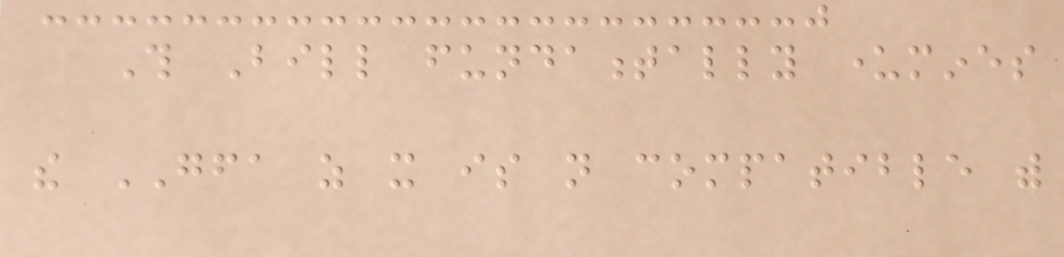This Bill fundamentally undermines
the GFA as it is not compatible with
